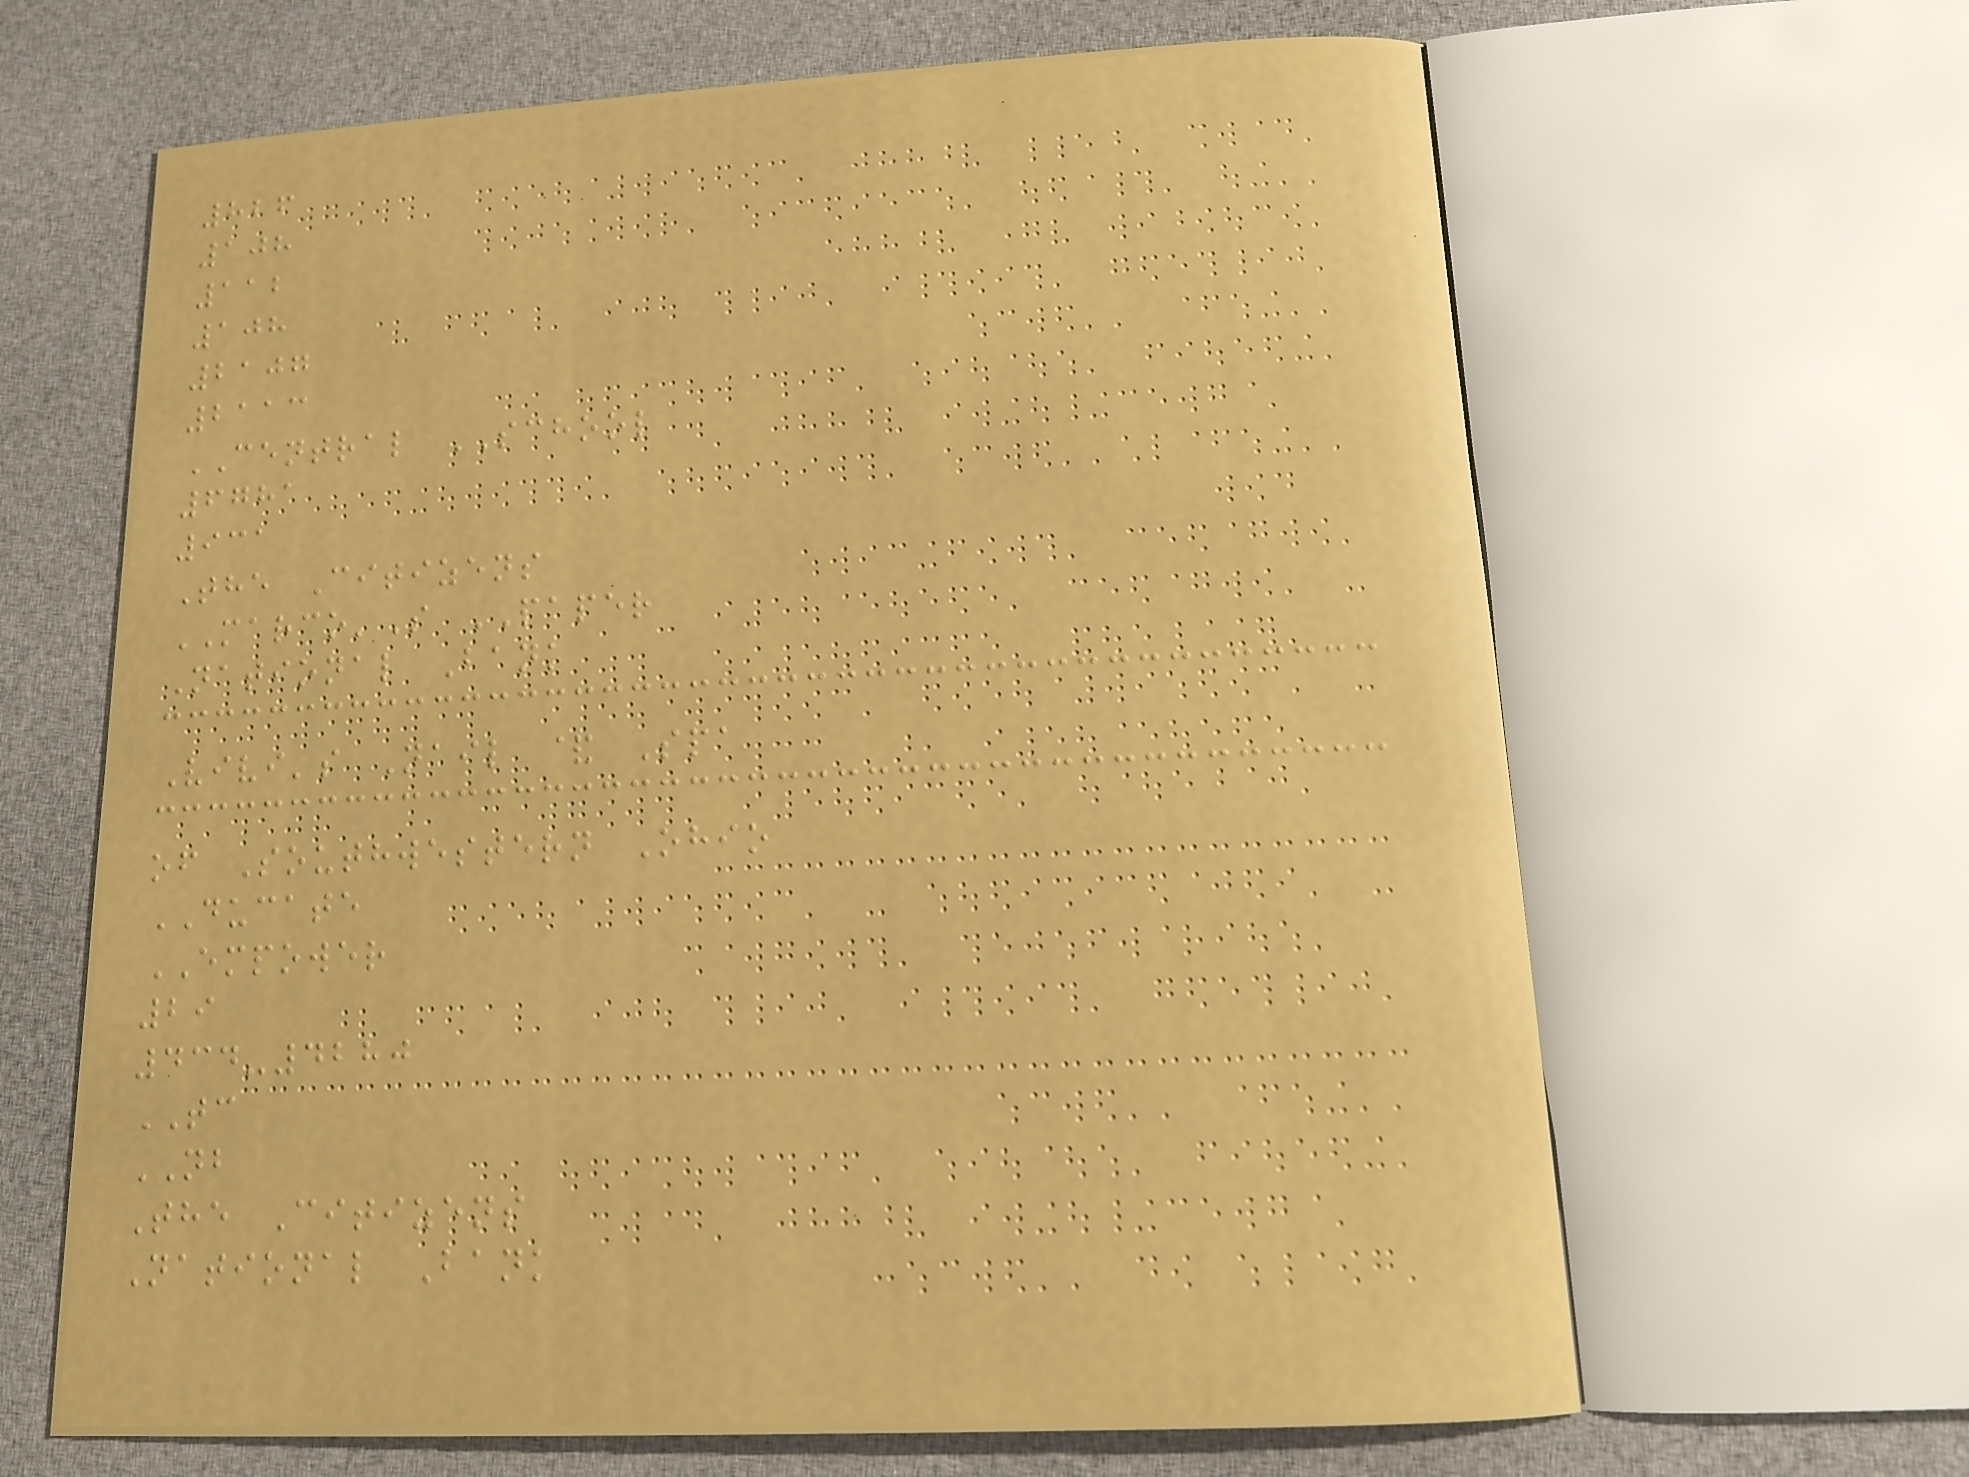826
108
112
108
2107
2113
CENTRAL SCHOOL
6781
931
The Citizens
MARCO'S PAPER
National Bank
Vivi's Nail & Spa
of Southwestern Ohio
DUCATE
EMPOWER
29
434-4280
TC
NB
The Citizens
National Bank
